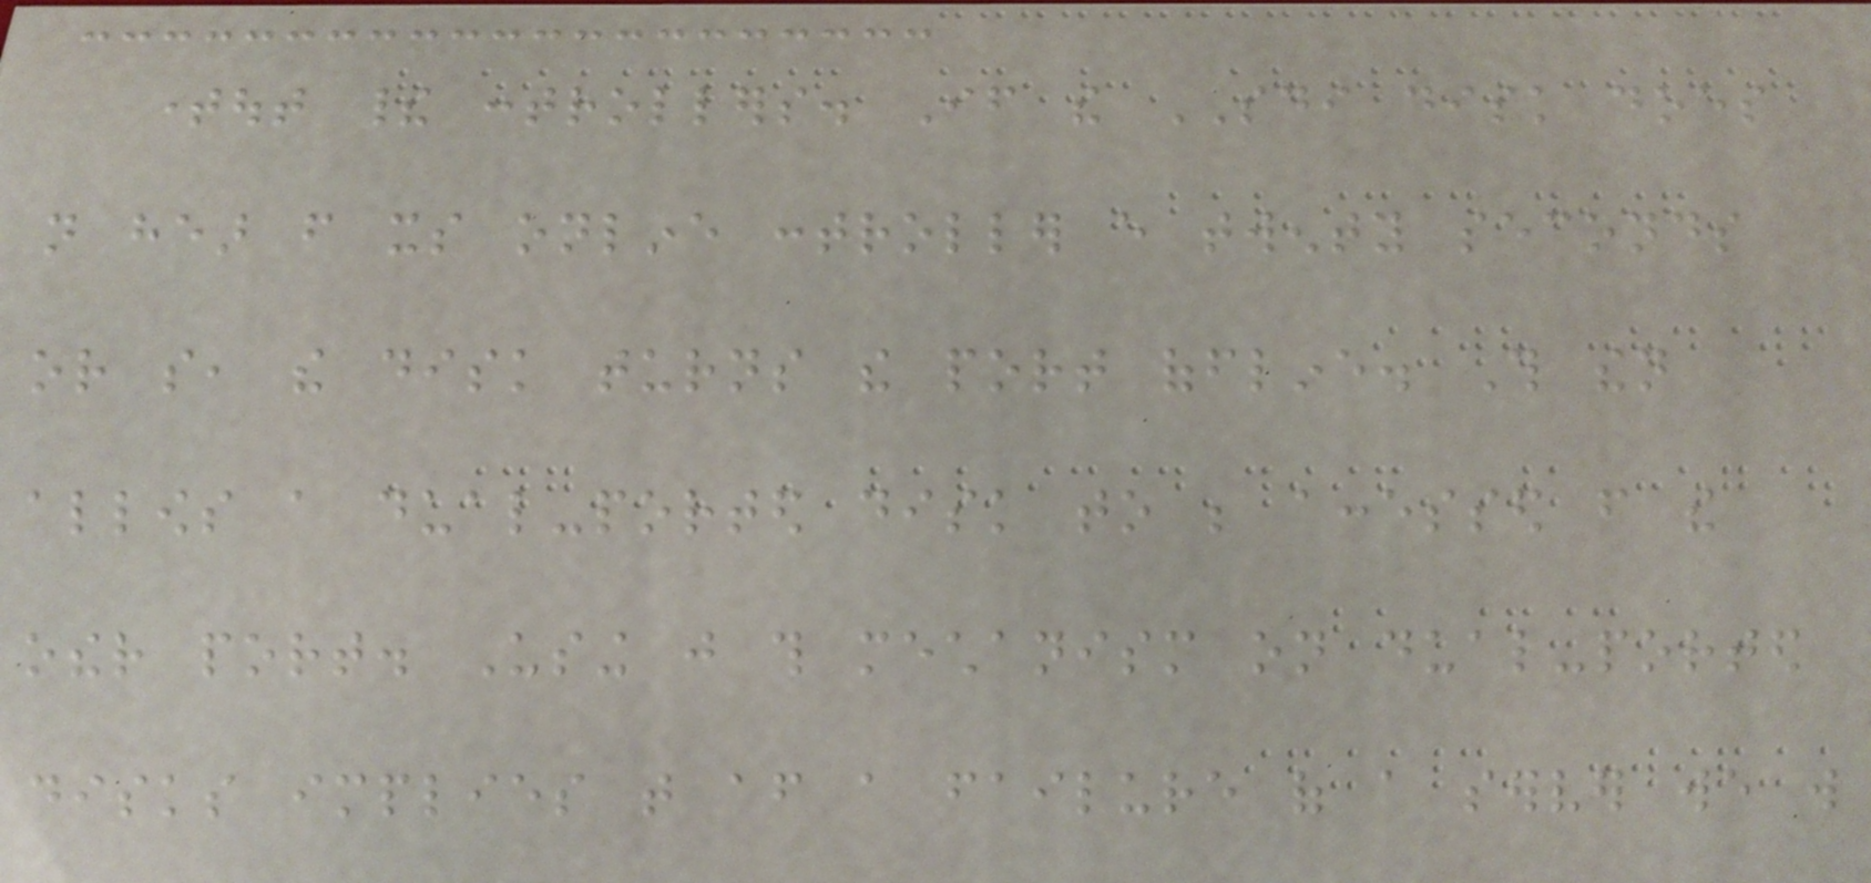timeout their controllers. If the SDI disk does
not hear from its online controller every twenty seconds
or so, the disk turns the port offline. This then
allows a dual-ported disk to be accessed from the
other port. Using just this mechanism on dual-ported
disks implies that after a failure of a server we will
